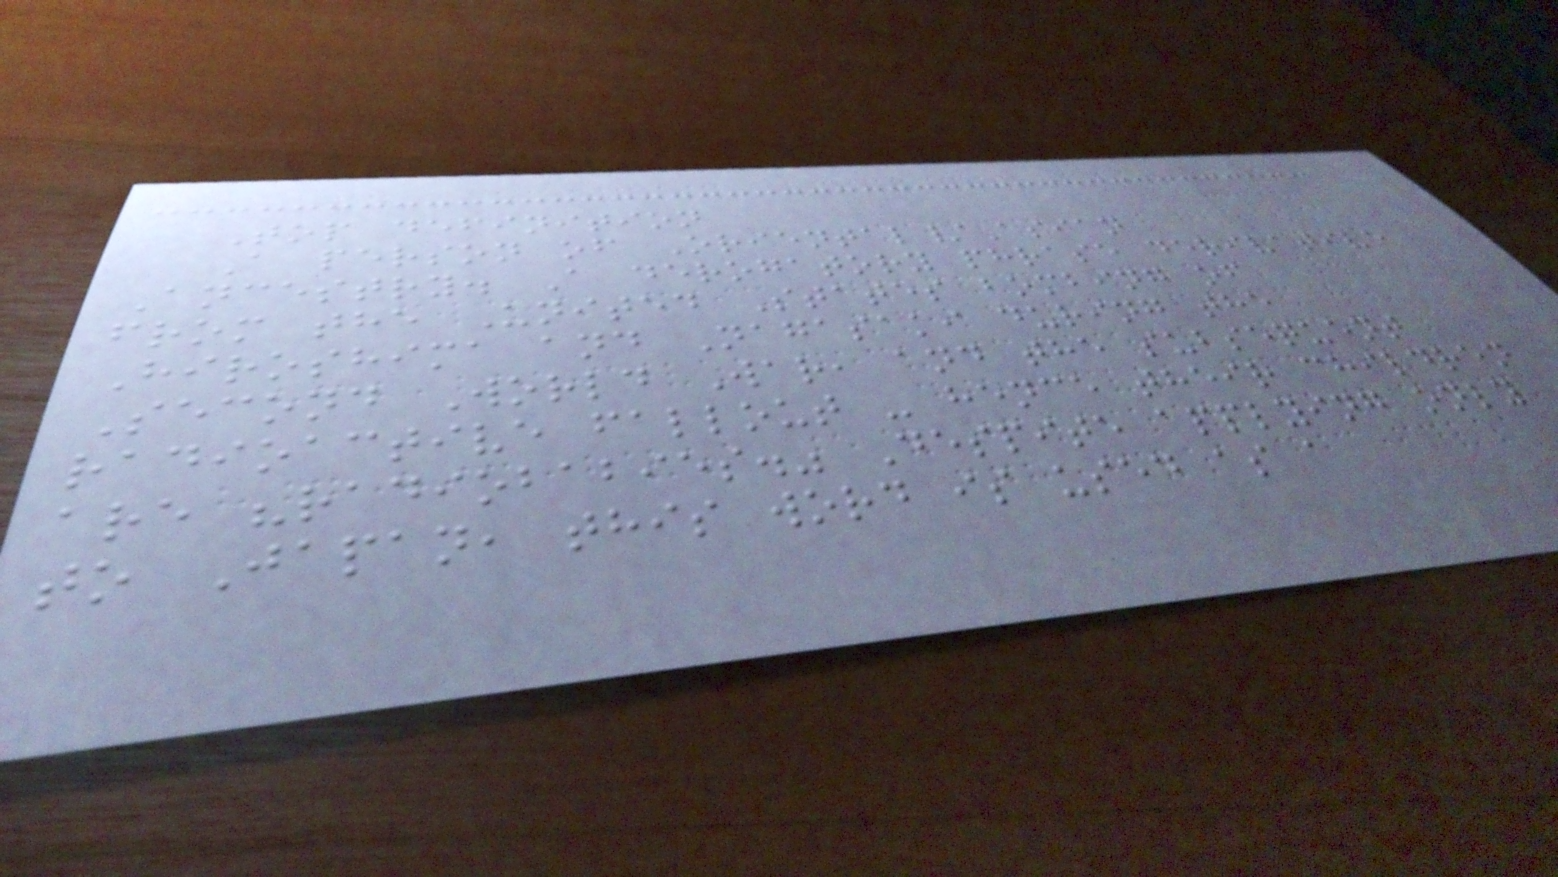Top definition
A person of Oriental/Asian
Ancestry. A derogatory phrase derivative
from the United States bombing of
Hiroshima and Nagasaki during the
Second World War, and the subsequent
radioactive fallout - hence their children
are "radiobabies." Despite applying only
to Japan, this word is used as a
